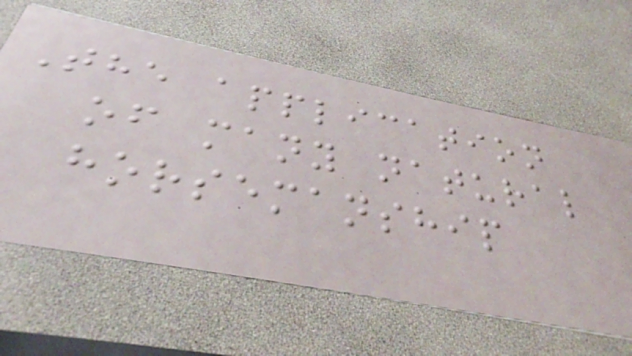The application
of many natural
horsemanship
